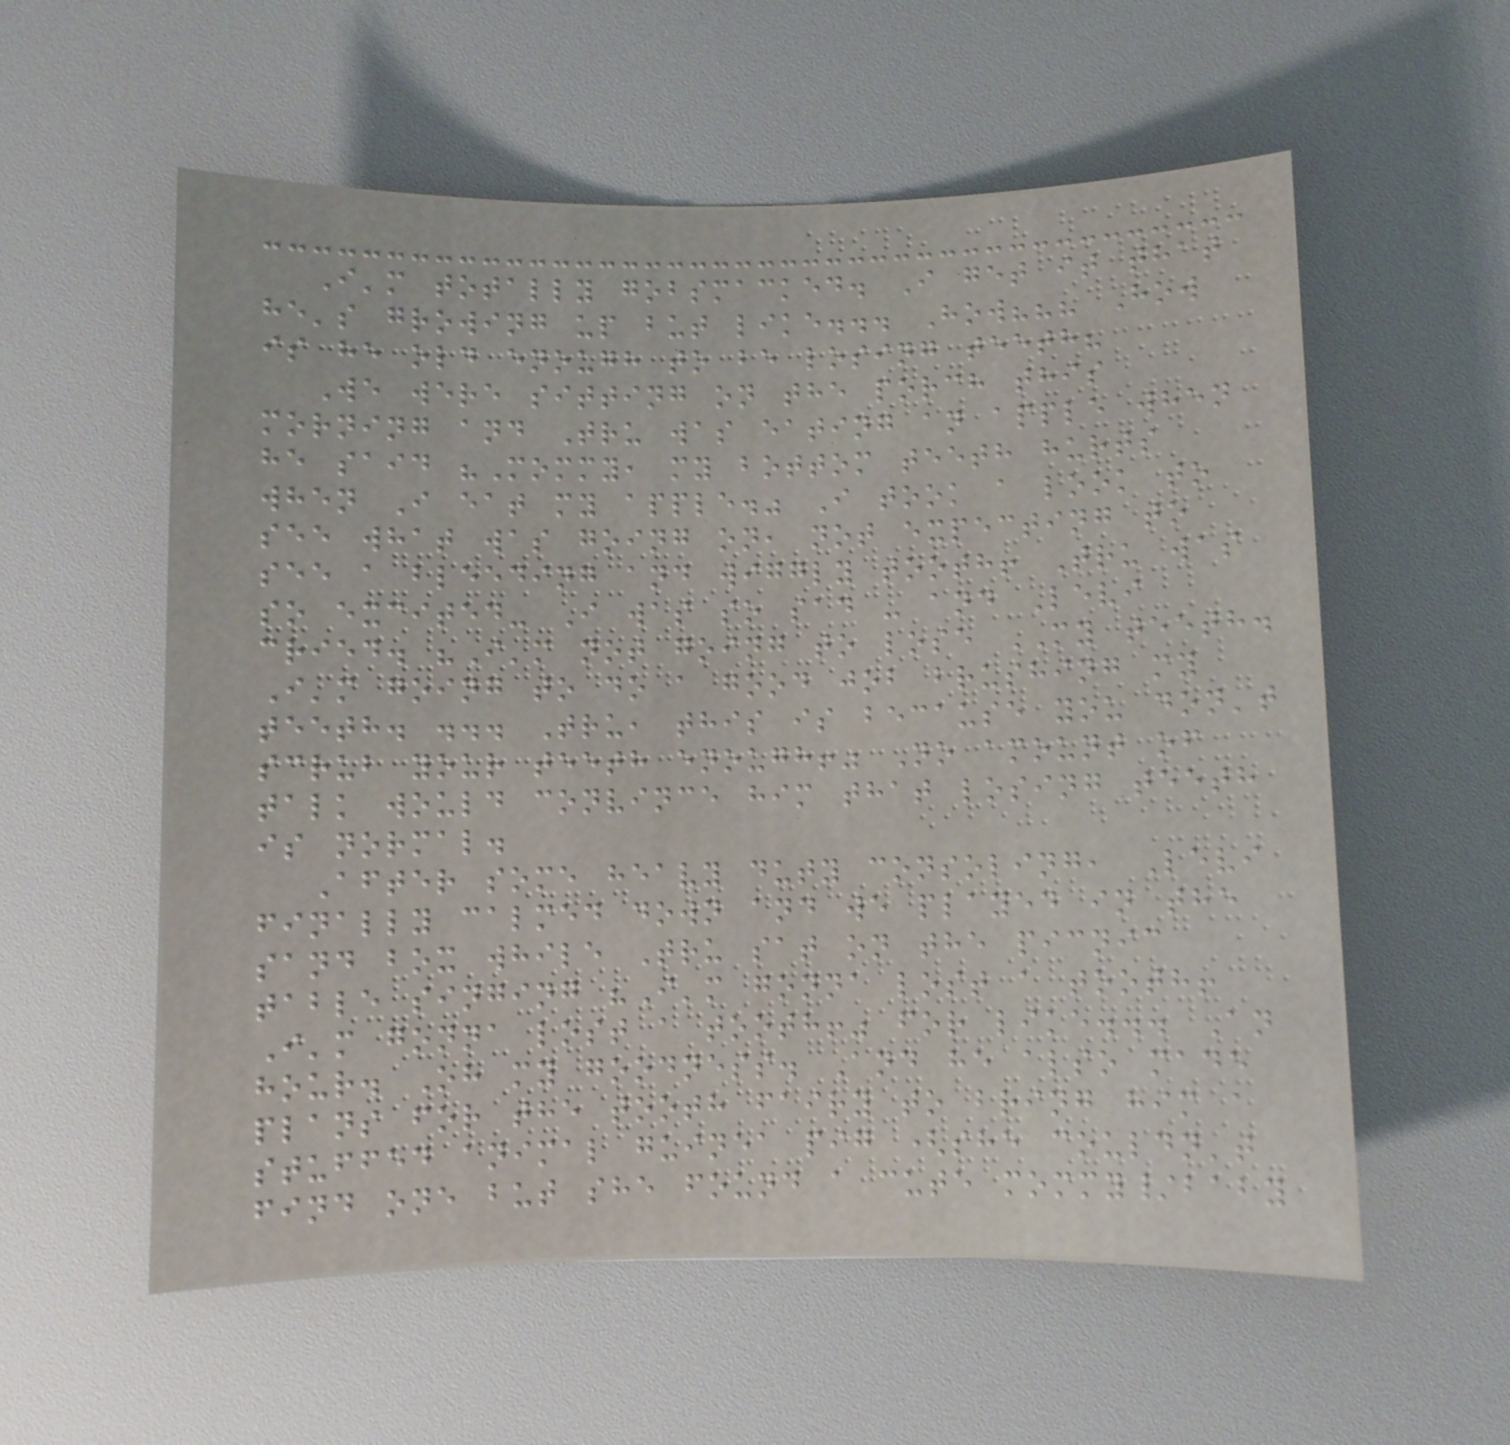I'm totally gobsmacked. I get it that
he's growing up but like... How??? How
is he old enough to be losing teeth?
We were sitting on the porch this
morning and Tru was eating an apple when
he said "Mommy, my bottom teeth hurts
when I eat my apple." I took a look to
see what was going on, not expecting to
see a bleeding and wiggly tooth! Tru was
so excited- I was so sad - and Levi
cried. "I'm not going to lose MY teeth.
I'm going to do a good job brushing my
teeth. ... Tru, this is because you don't
scrub your teeth enough!" No amount of
talk would convince him that losing teeth
is normal.
After some heavy duty consoling, Levi
finally calmed down and we played in the
sand box while Tru sat on the picnic
table singing "I'm gonna lost a tooth!
I'm gonna lost a tooth!" for like... An
hour. Oh my goodness. And he also made
plans for the tooth fairy to bring him a
stuffed animal guinea pig (she couldn't
find one but she found a cute mommy/baby
